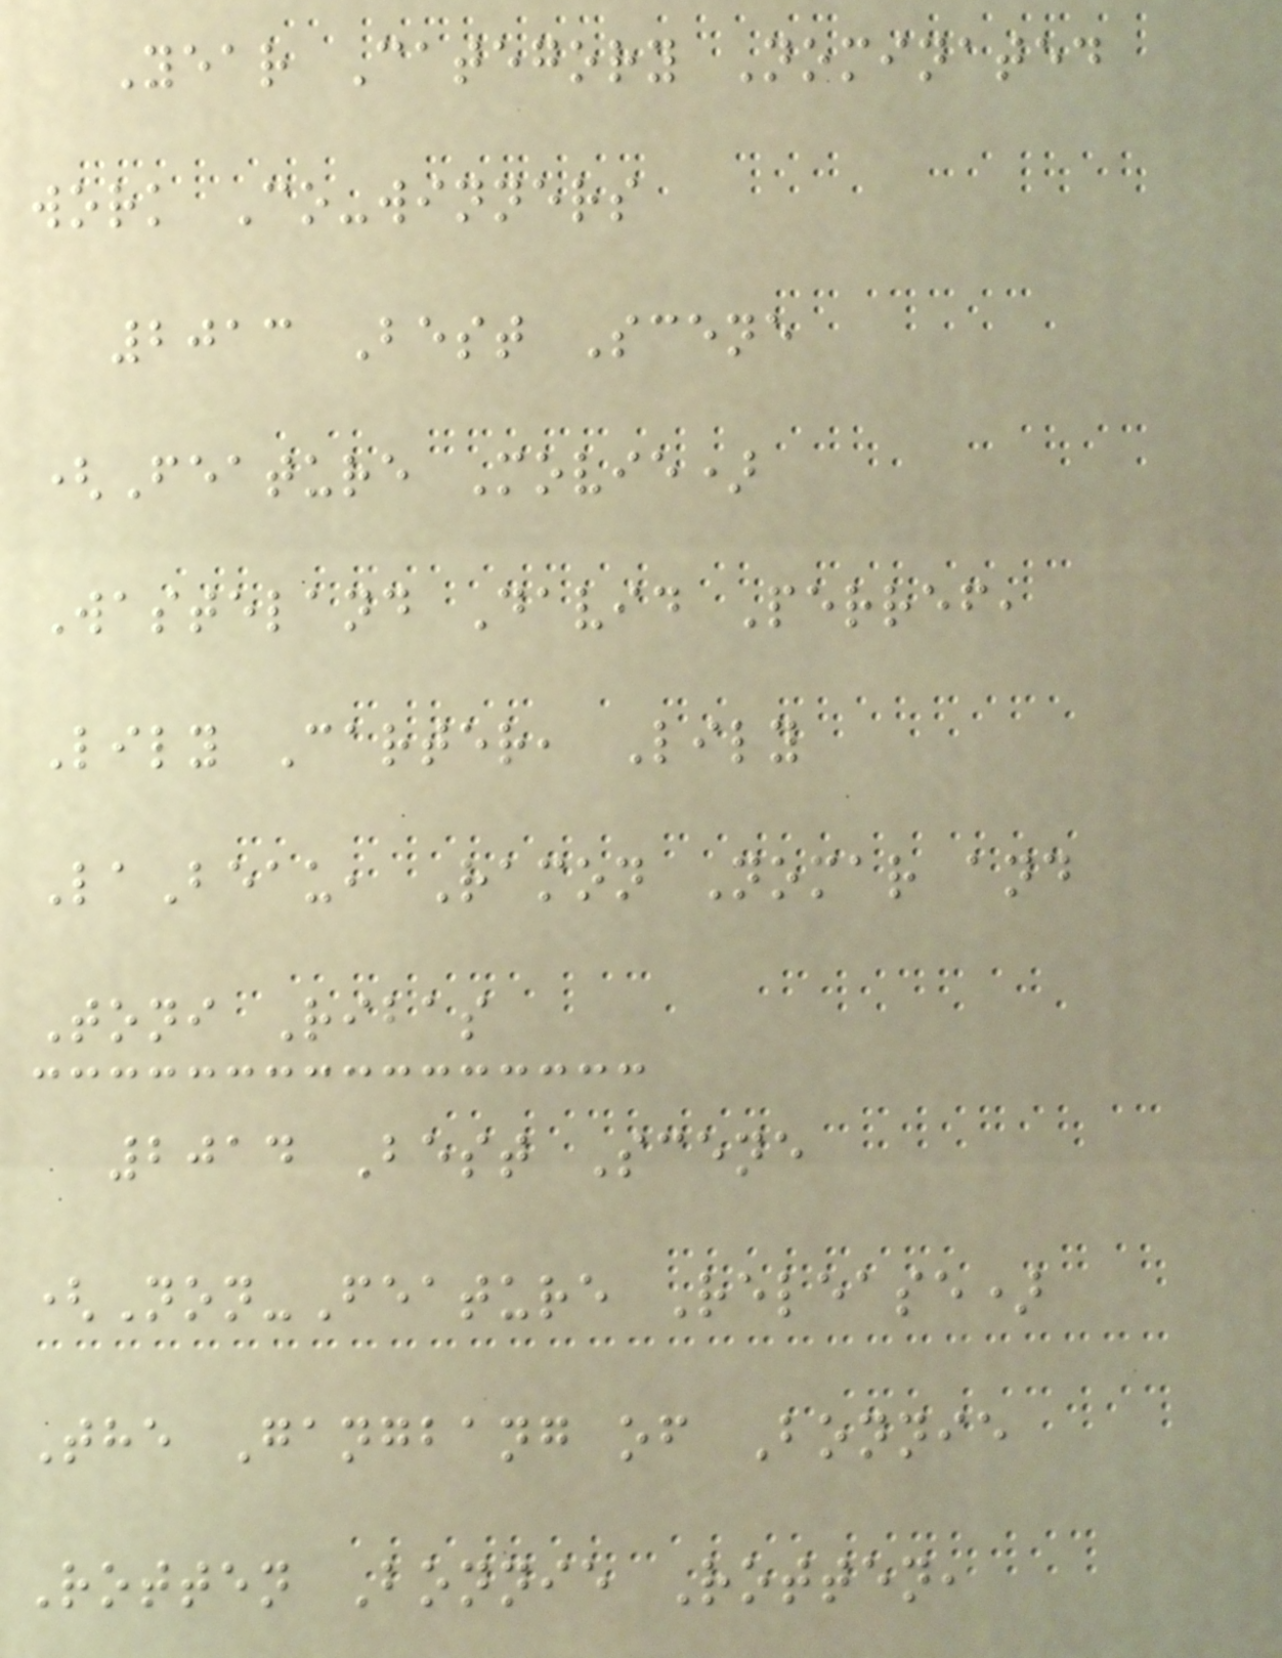Year Category Nominated
work Co-winners
2013 Best Scene
(Feature Movie)
Wasteland David Perref,
Lily Carter, Lily
LaBeau, Ramon Nomar and
Toni Ribas
2014 Best Scene
(Non-Feature Release)
The Gangbang of Bonnie
Rotten Bonnie Rotten,
